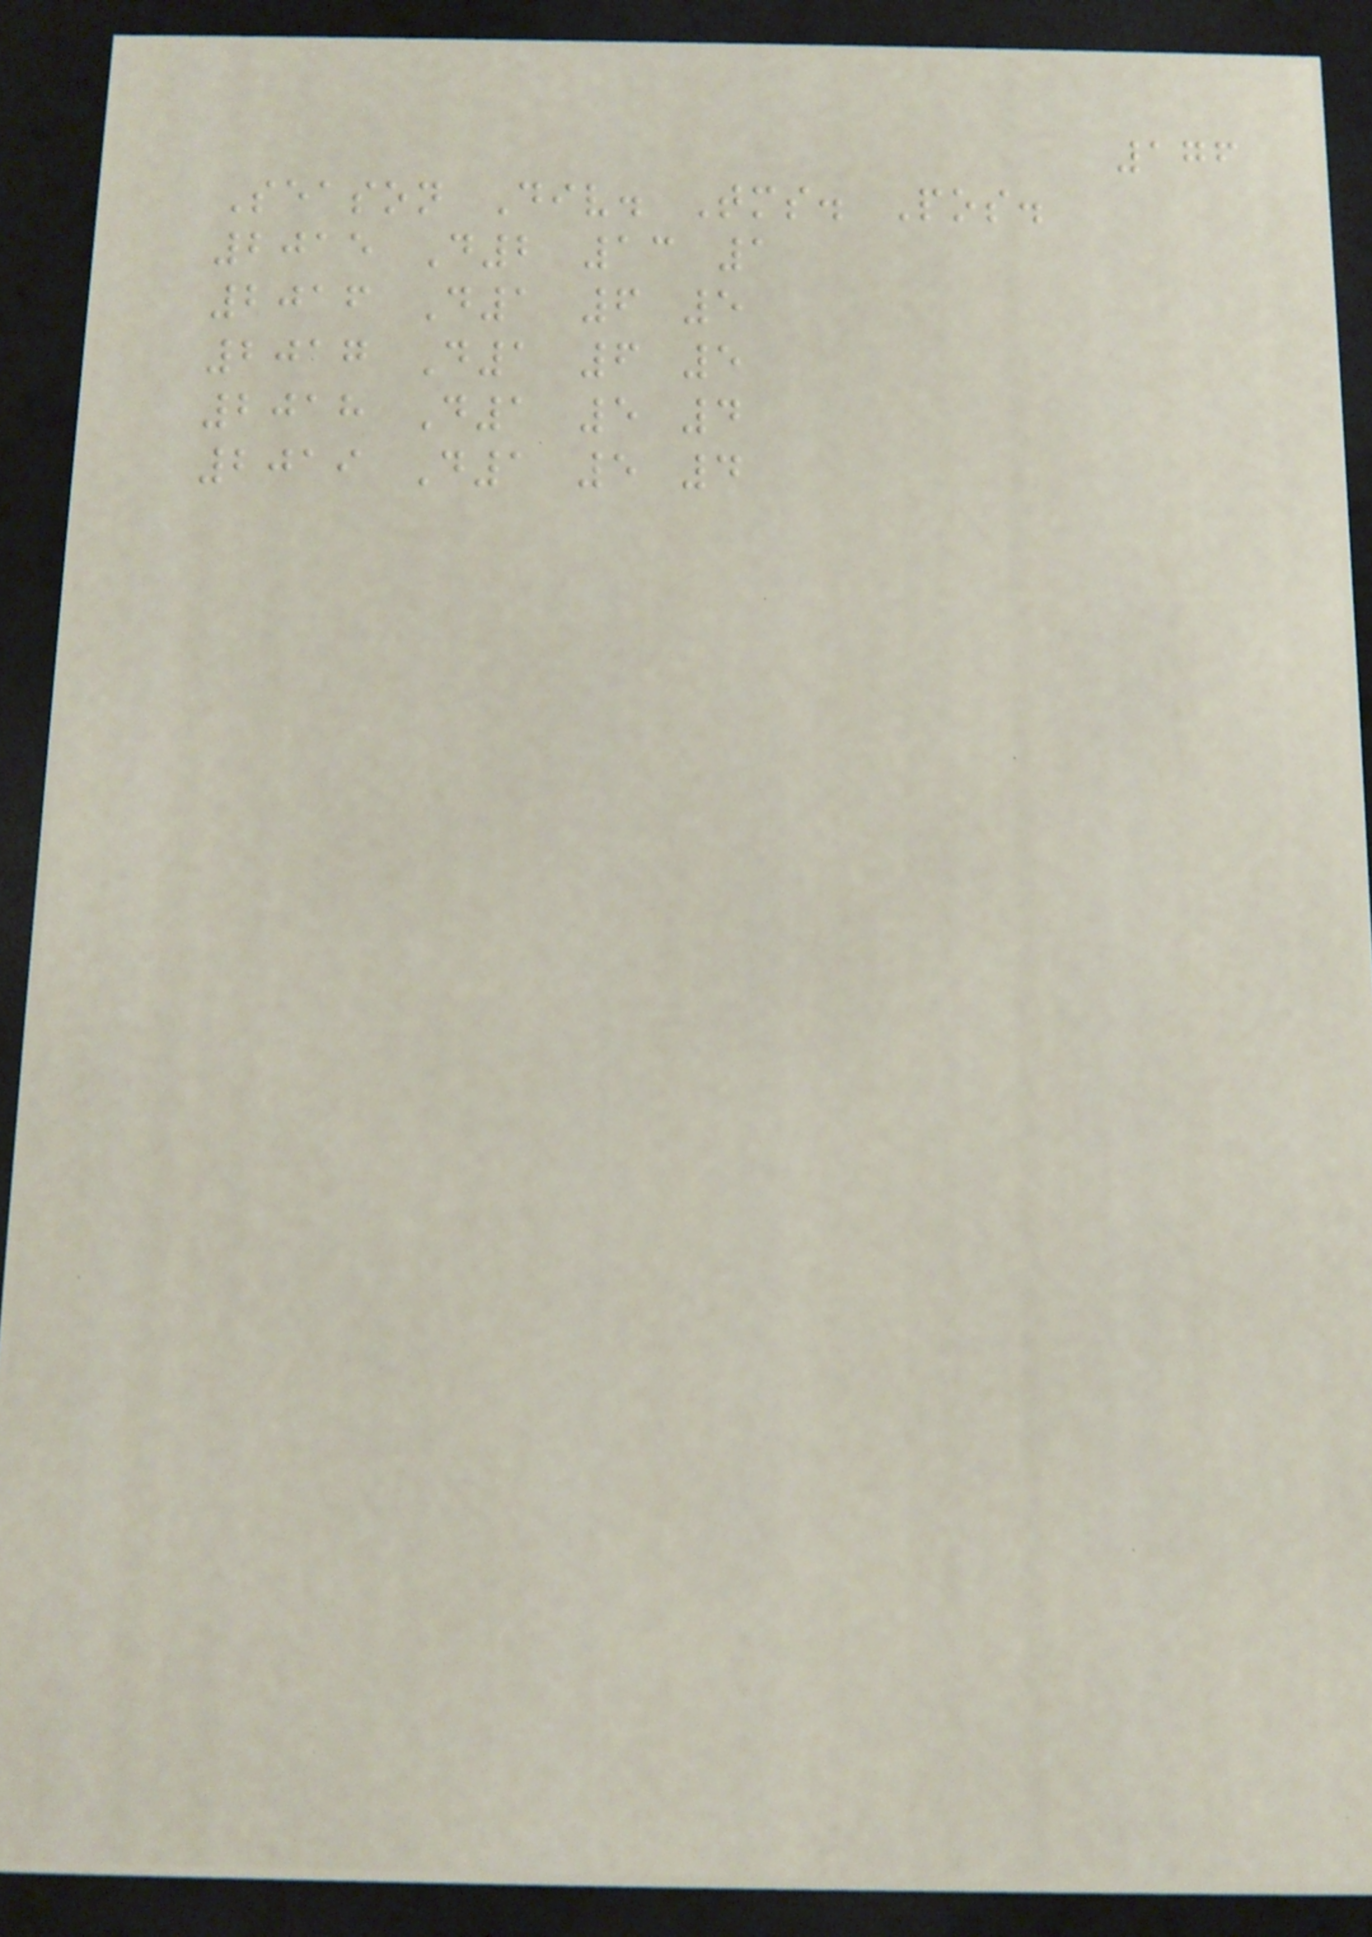176
Season Div. Tms. Pos.
2015 D2 13 1
2016 D1 6 5
2017 D1 6 5
2018 D1 5 4
2019 D1 5 4
